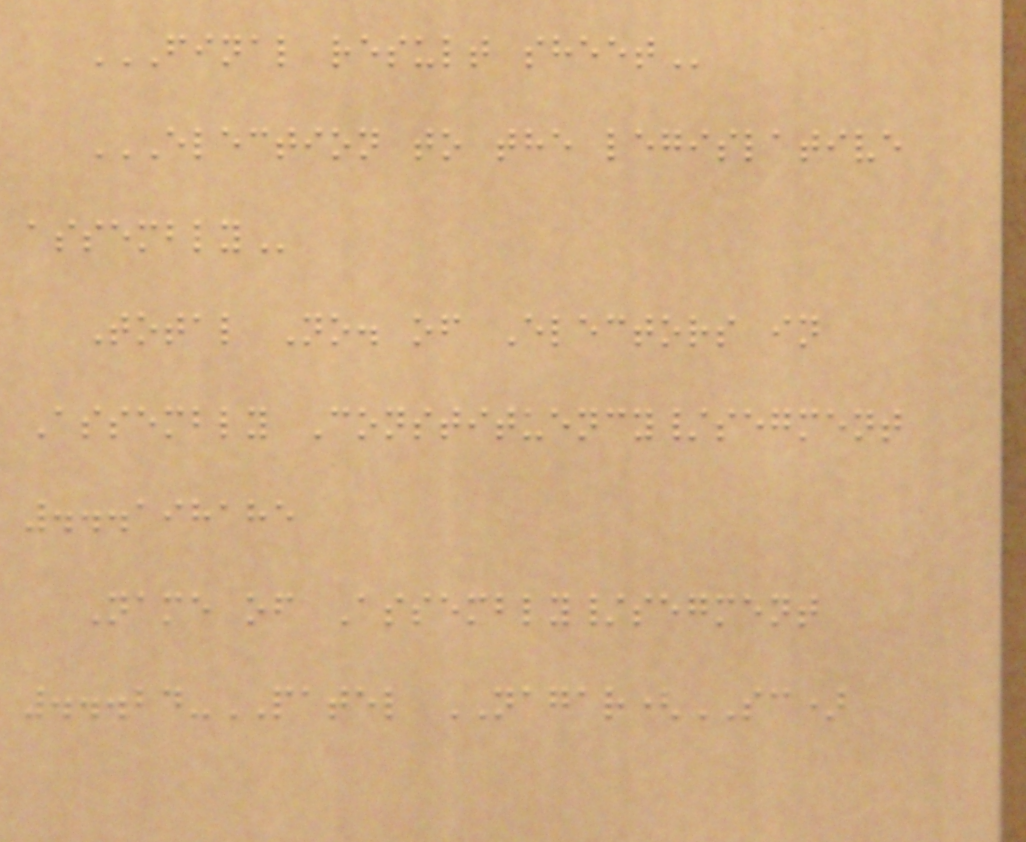FINAL RESULT SHEET
ELECTION TO THE LEGISLATIVE
ASSEMBLY
Total No. of Electors in
Assembly Constituency/segment
...198185
Name of Assembly/segment
...24-PATEL NAGAR(SC)
